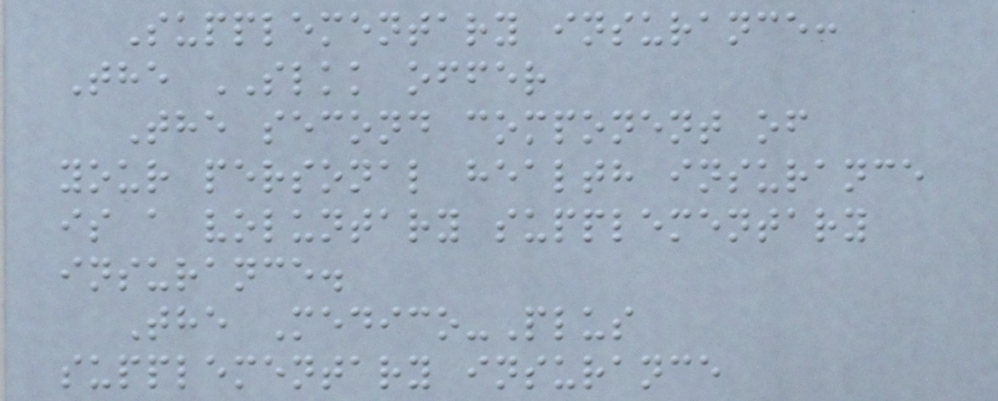Supplementary insurance:
The SLKK offer
The second component of
your personal health insurance
is a voluntary supplementary
insurance.
The Medico-Plus
supplementary insurance
